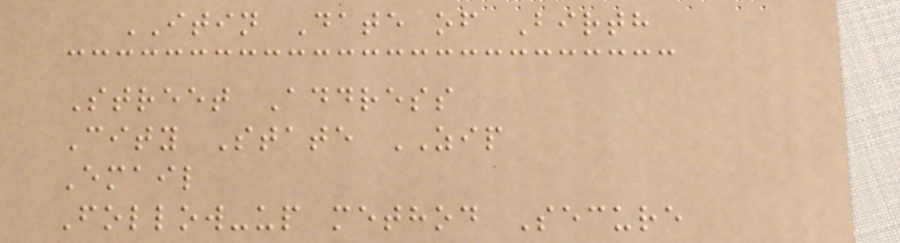ITIN Date of Birth
Street Address
City State ZIP
Email
Follow-up method Secure
